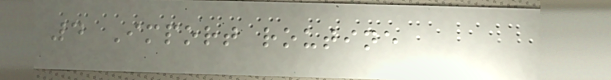4 Import routine
